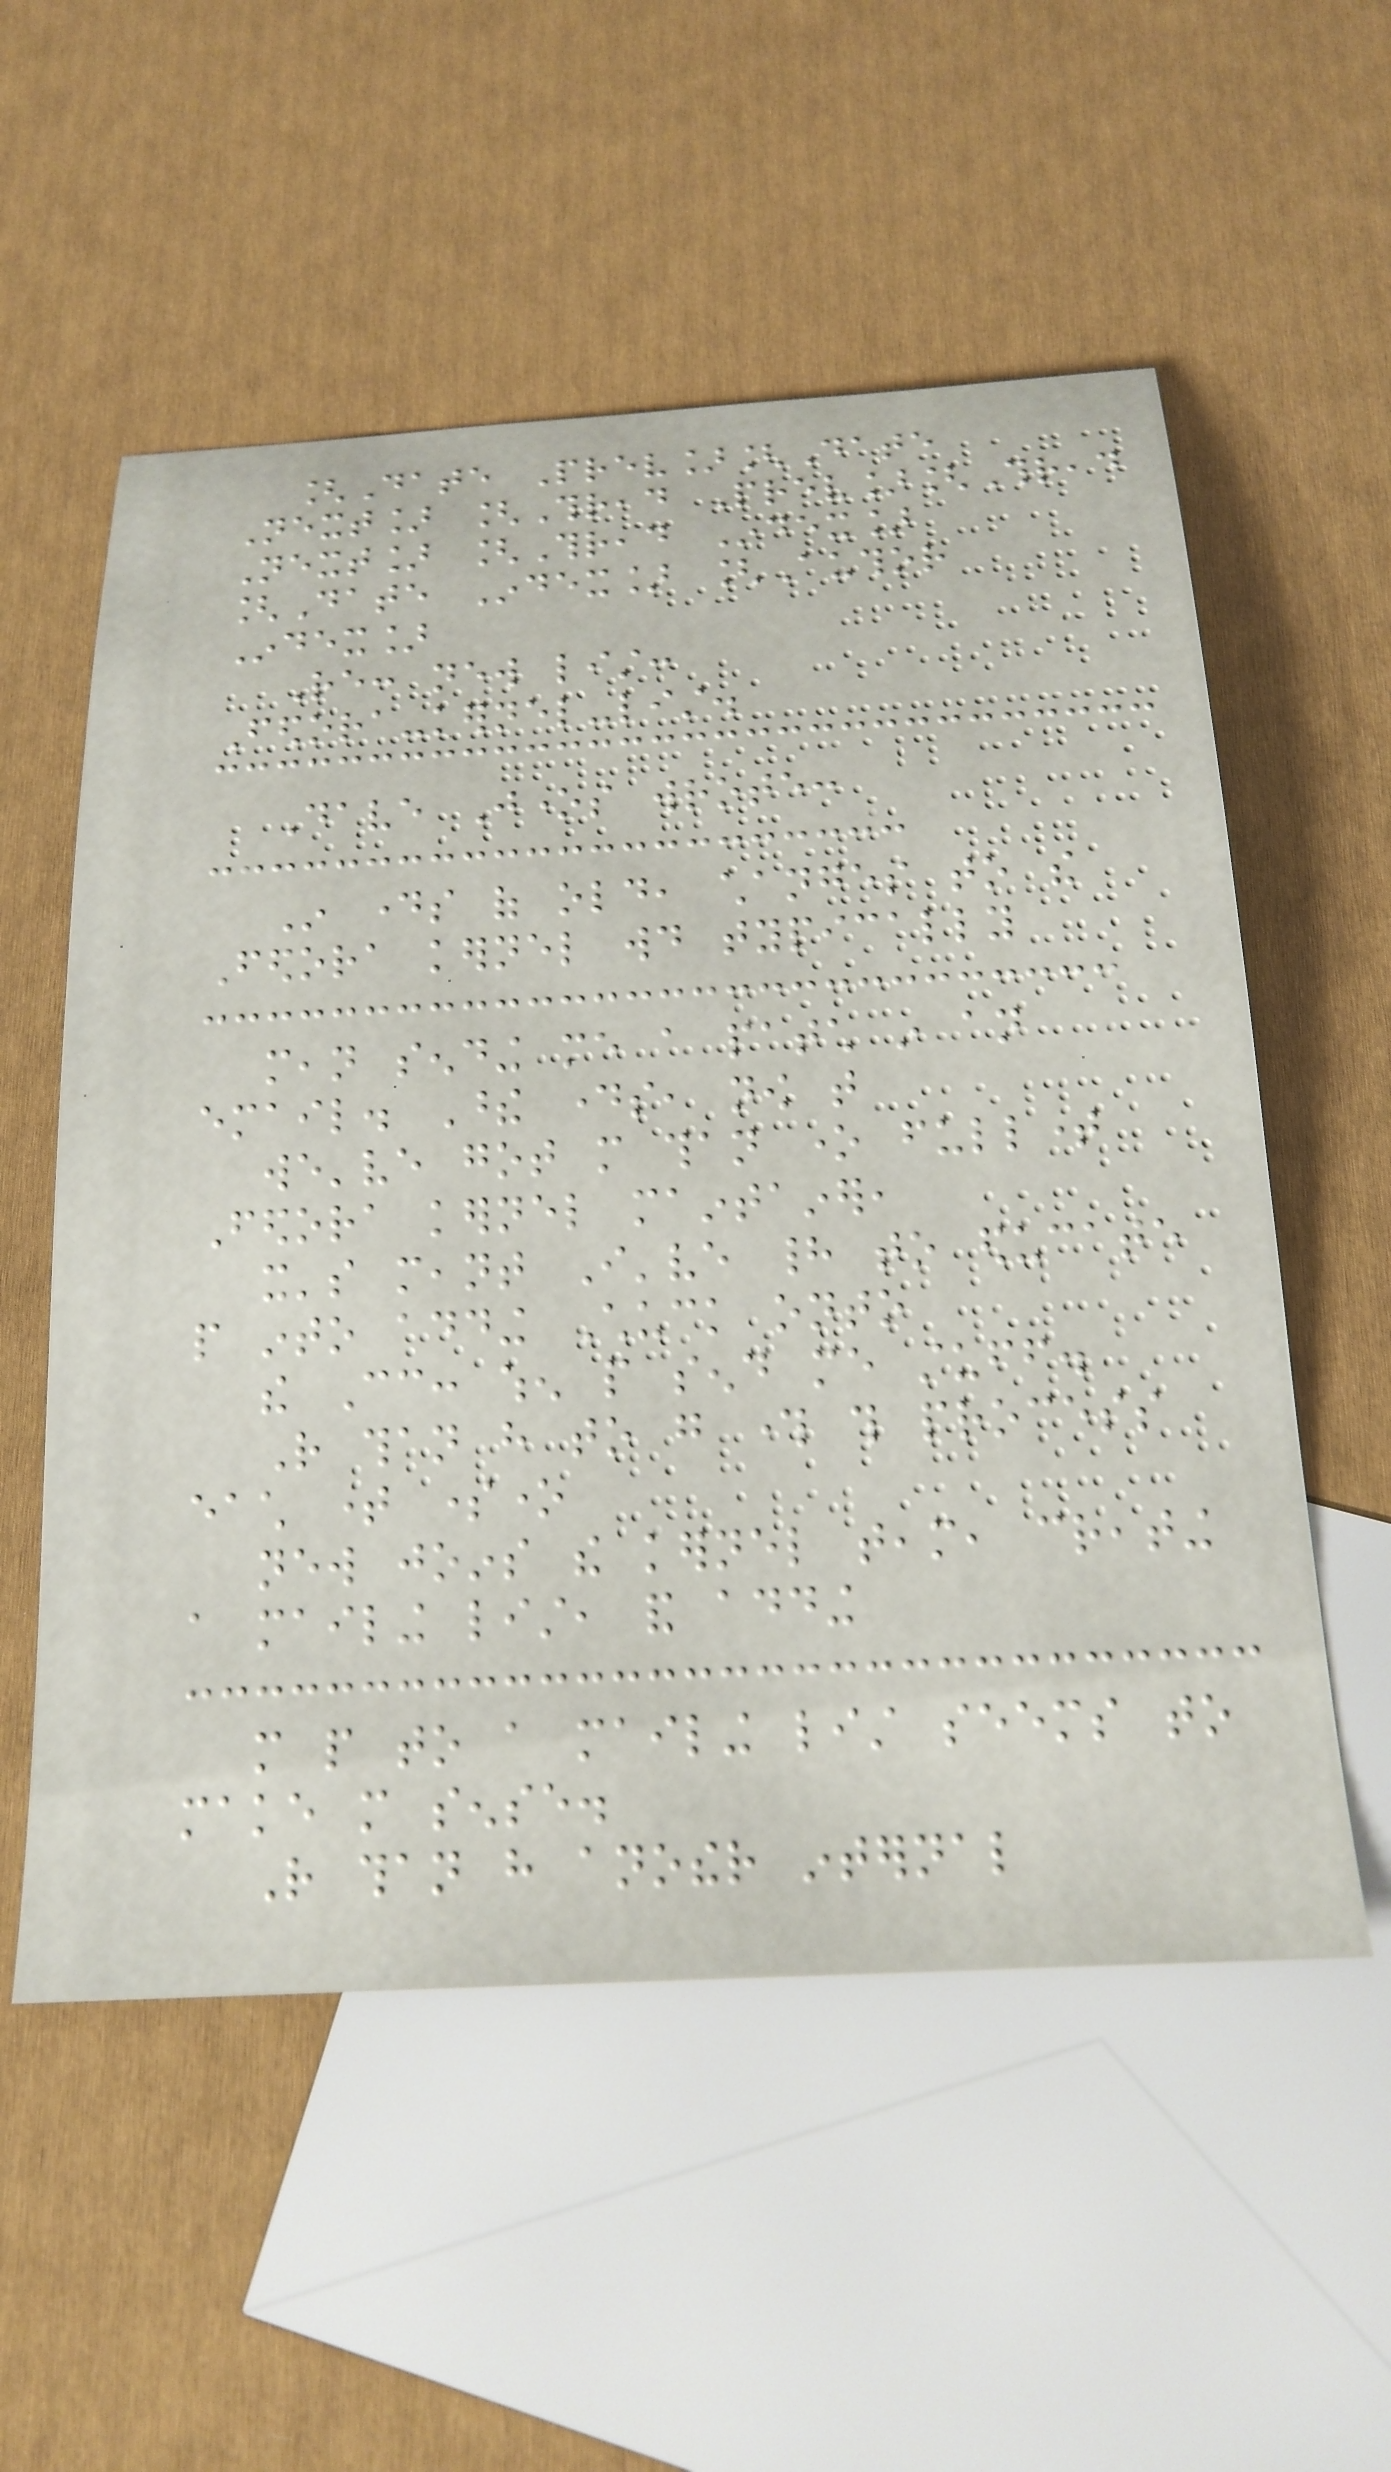[Date Prev][Date
Next] [Thread Prev][Thread
Next] [Thread Index]
[Date Index] [Author
Index]
Re: new list:
Fedora-kernel-list.
Dave Jones wrote:
In days of old, changes to the
Fedora kernel would typically
mean sending me a patch in an
email. These days, now that
we've got more than one fulltime
Fedora kernel maintainer,
it's meant I've had to educate
people into adding Chuck onto
the Cc: when people send me stuff.
Rather than have to go through this process
each time someone
new joins the kernel team, creating
a mailing list, and adding
more people to a mailing list seems to
make more sense.
Rather than have another internal
